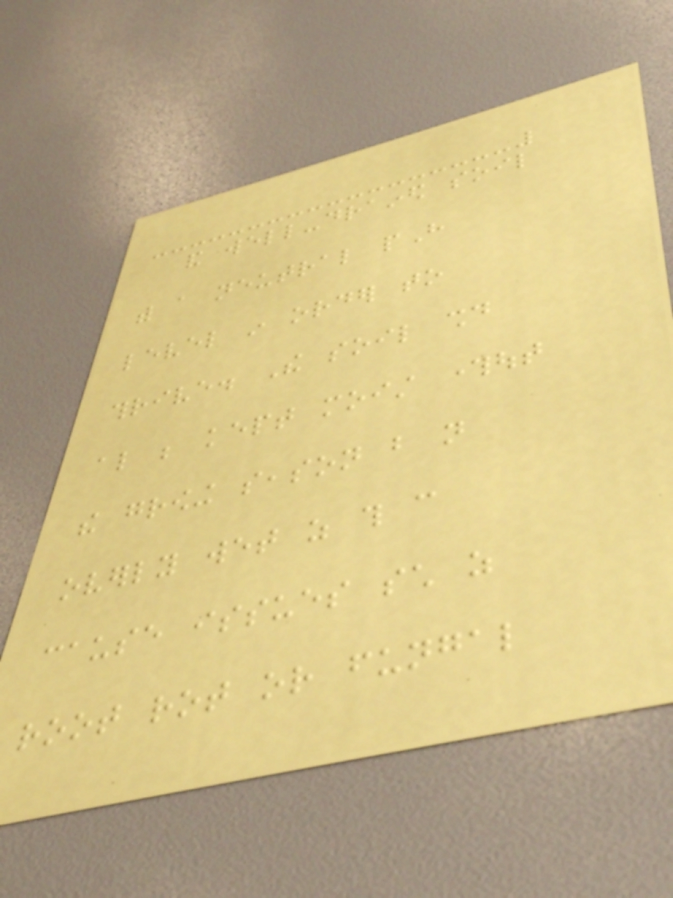and well-drained soil
with a neutral pH
level in order to
thrive. The soil should
also be kept moist throughout
the growing season but not
overly wet as this can
cause issues such as
root rot or fungal
